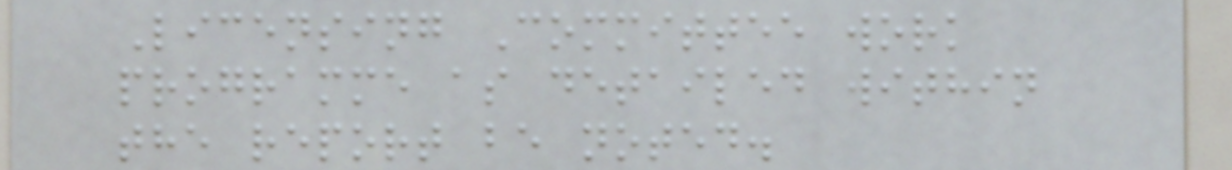Licensing Committee work
programme as detailed within
the report be noted.
